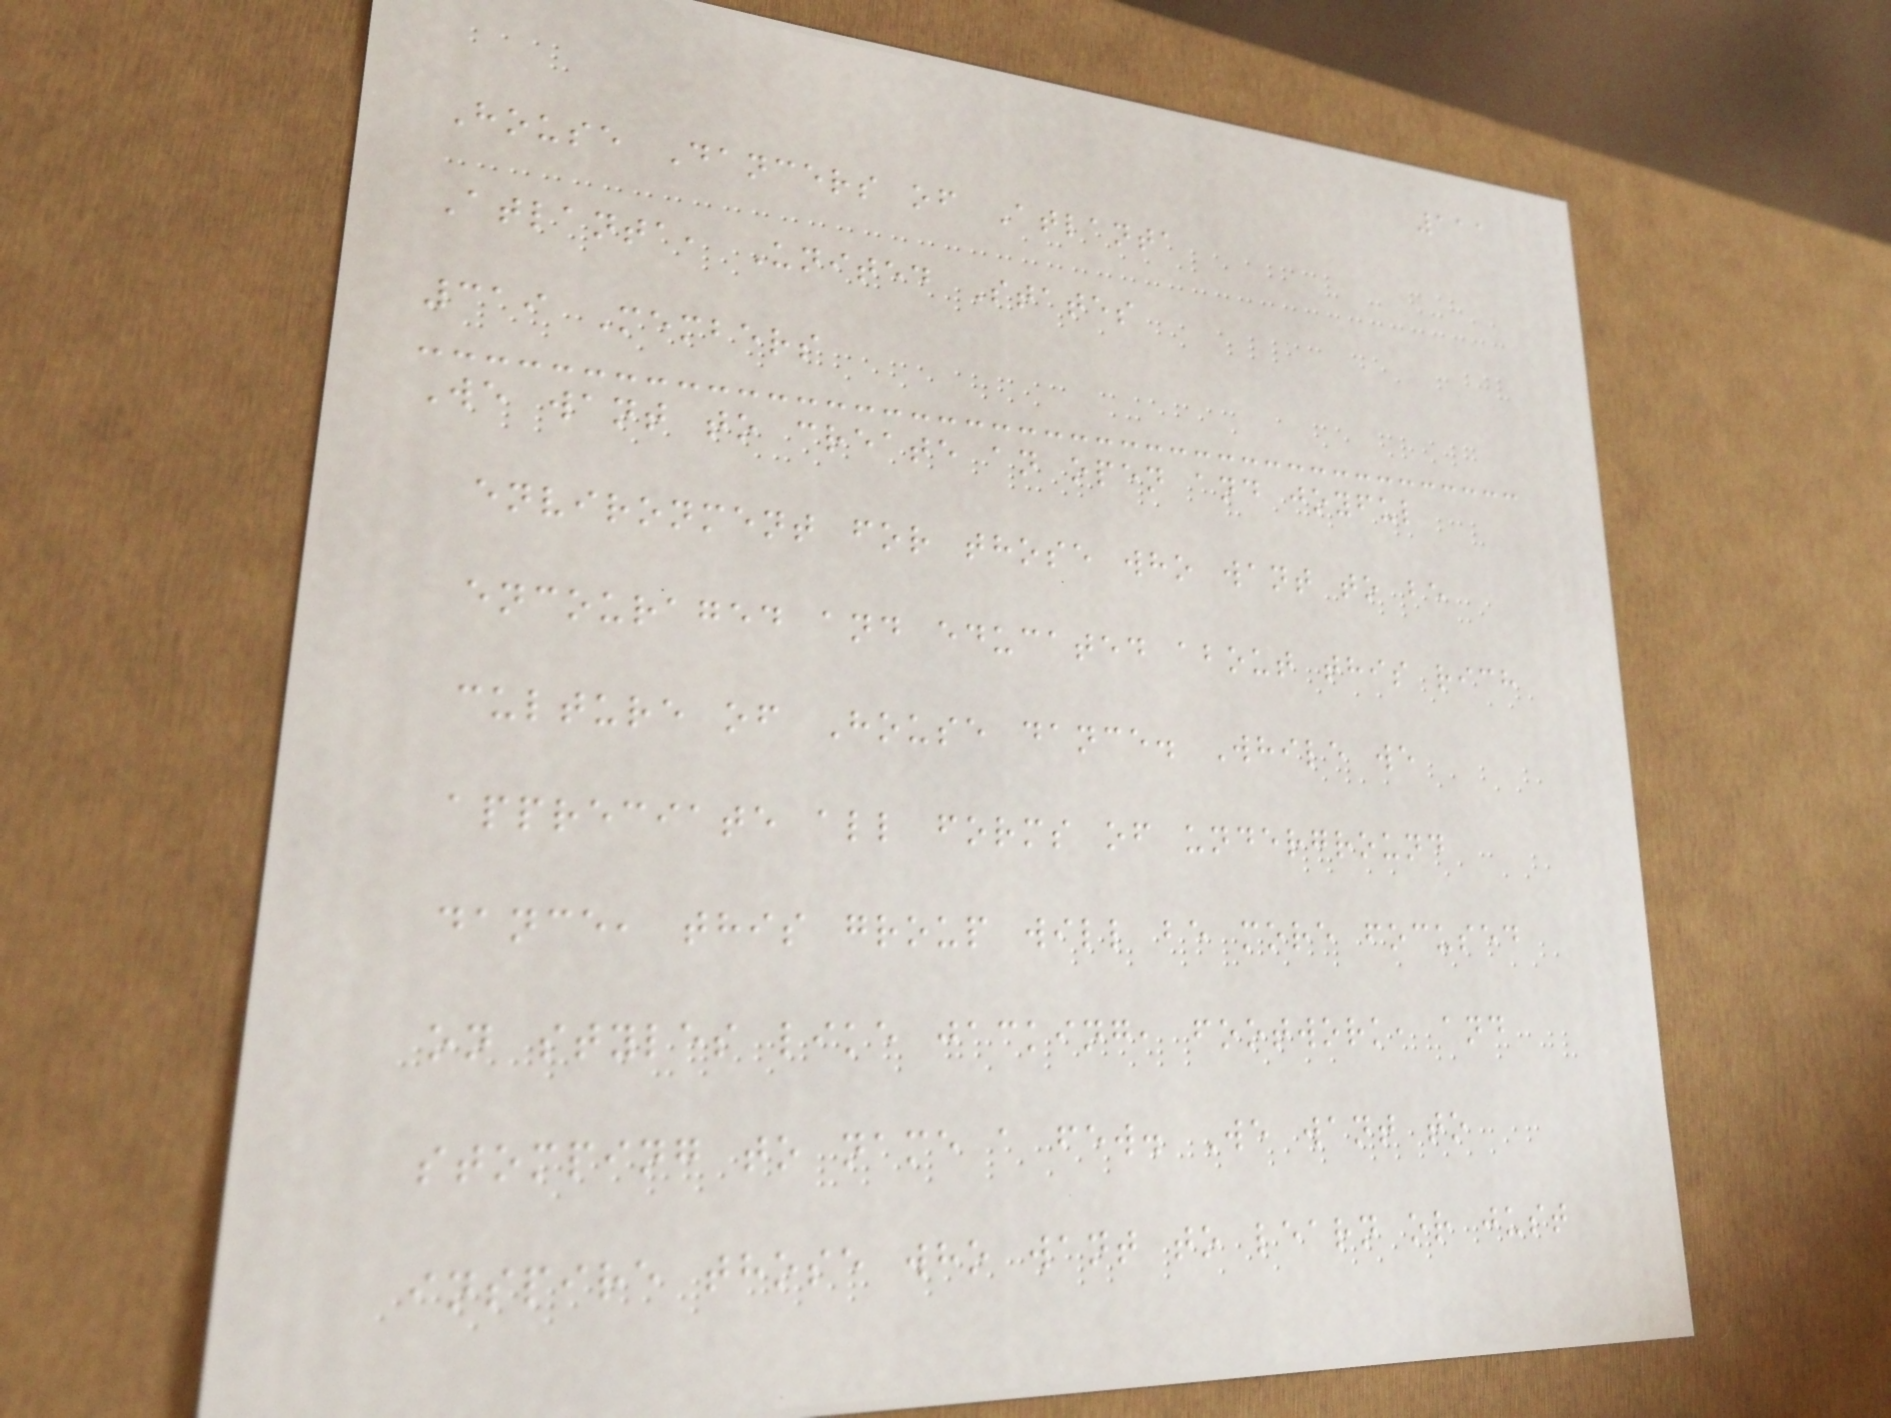111
House Dancers of Atlanta
Atlanta, United States
319 Members
We want to create an open and joyful
environment for those who want to be
encouraged and educated about this rich
culture of House dance. While we
appreciate all forms of underground
dance, this group will be more focused
on styles like jacking, footwork, and
stomping to name a few. We want to
inspire those who want to learn or just
